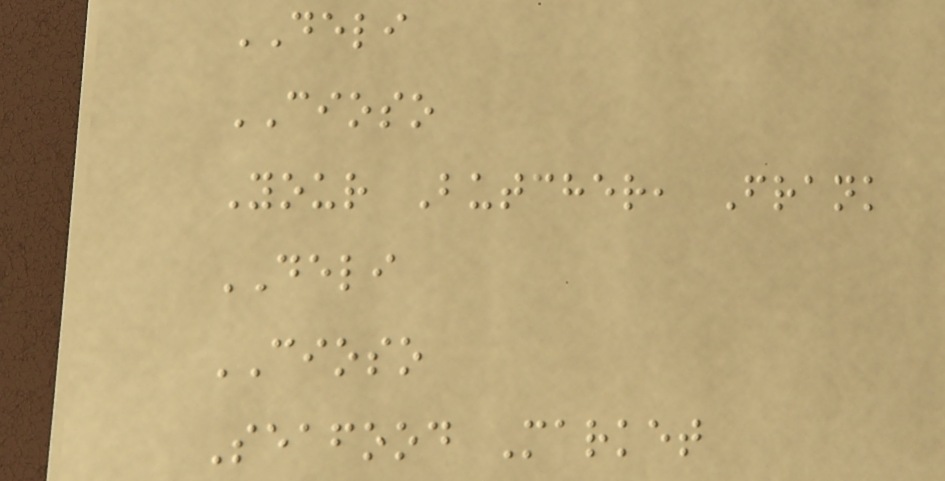DELI
CIOSO
Your Butcher, Frank
DELI
CIOSO
Seafood Market
